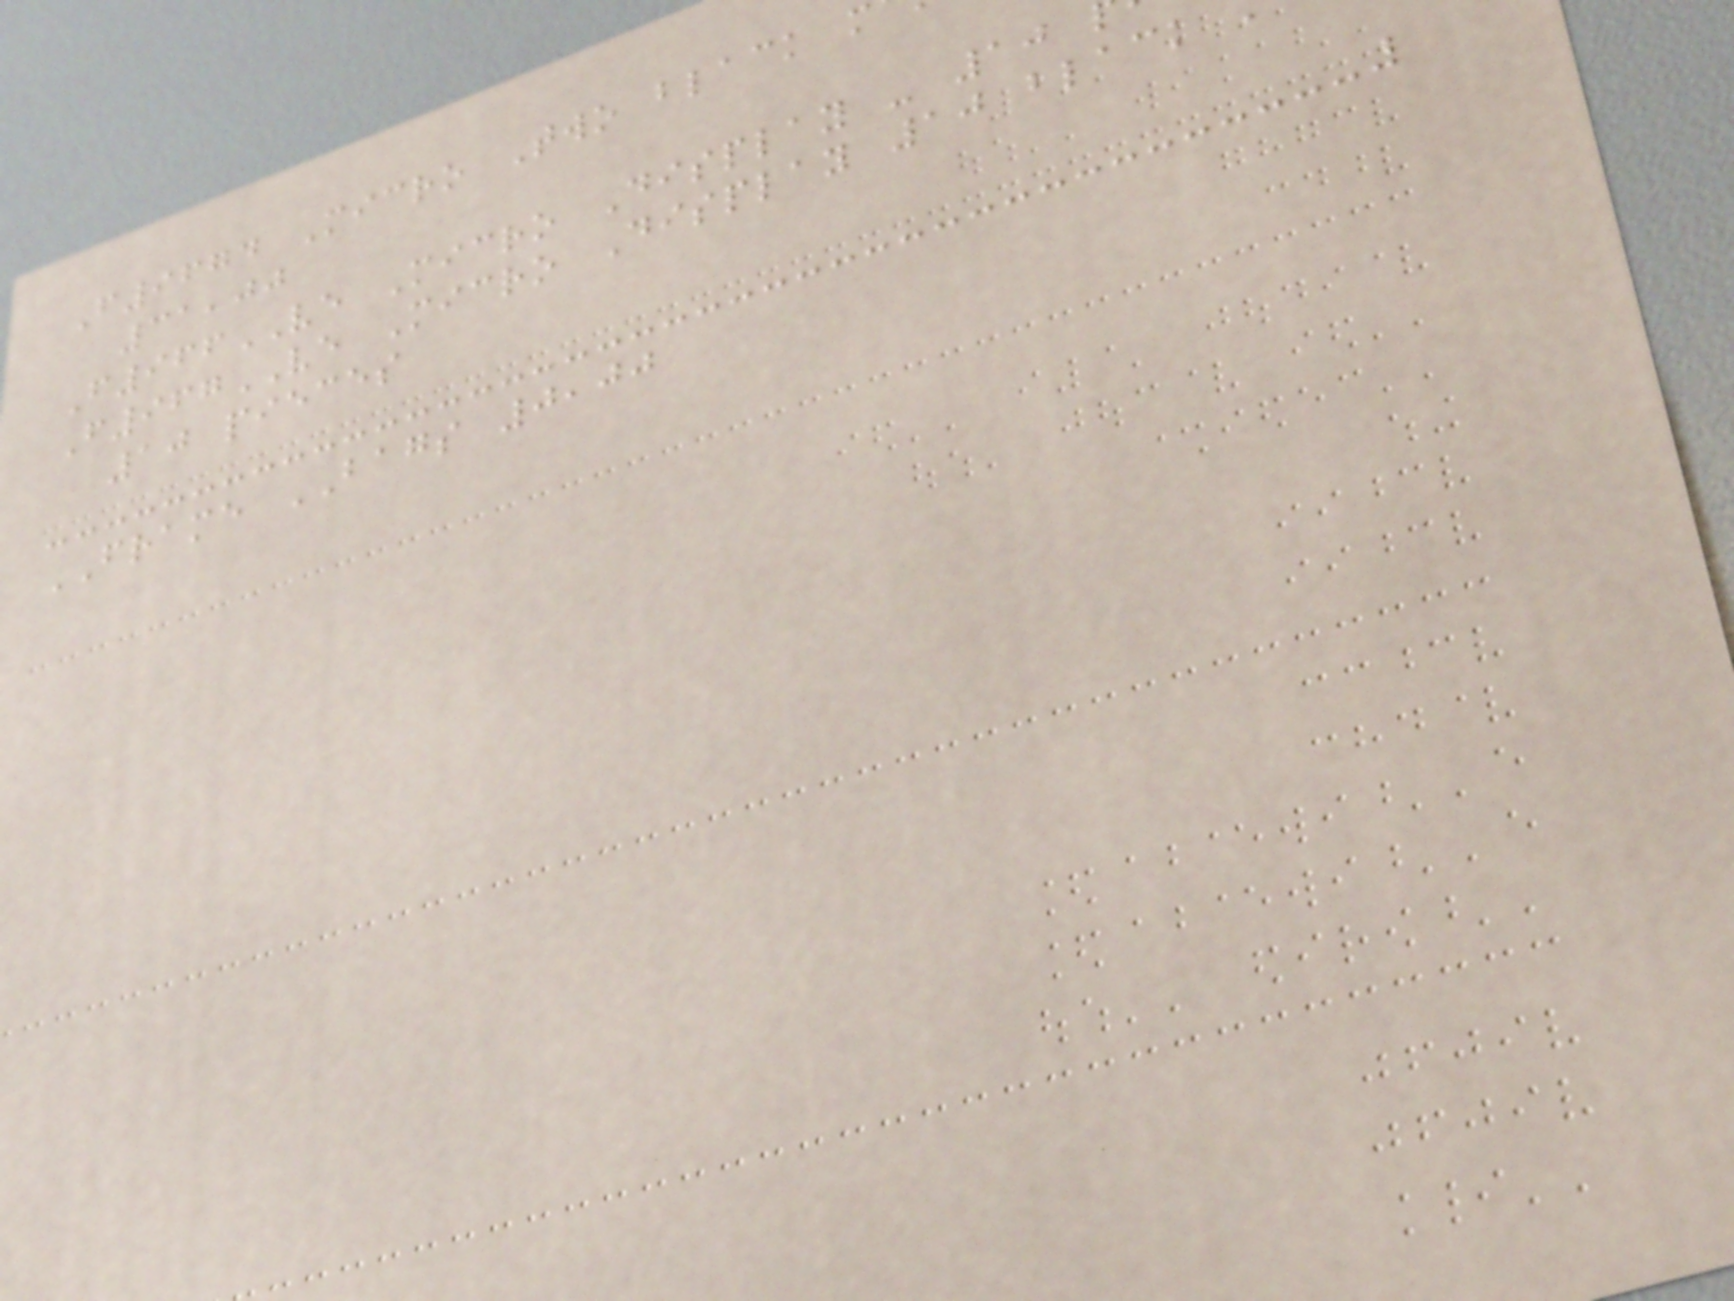F9674 Micro Two black m
31,00
F966VE Micro Display - 10
F967VE Micro Display 10 black
10 pieces
FRAME BAGS 0,00
